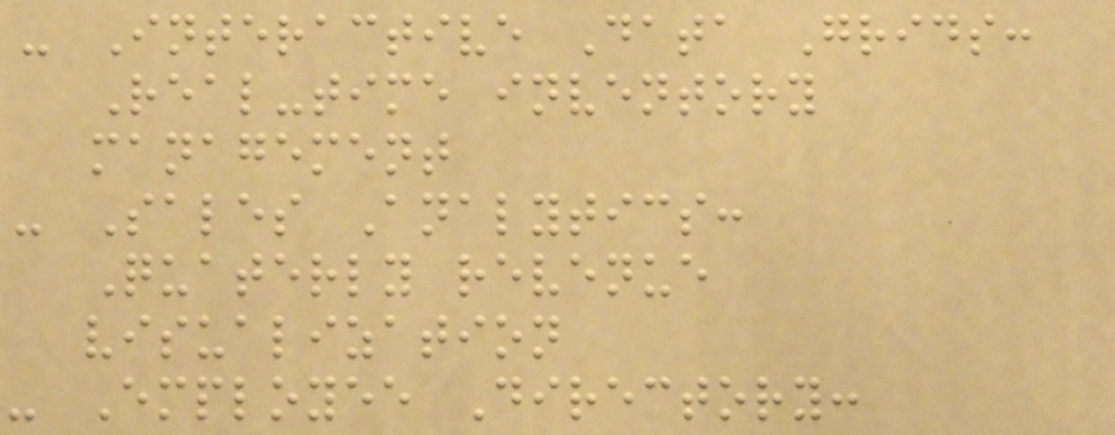- Interactive Data Grids:
Real-time inventory
management
- Sales Analytics:
Quaterly revenue
visualization
- Employee Directory:
